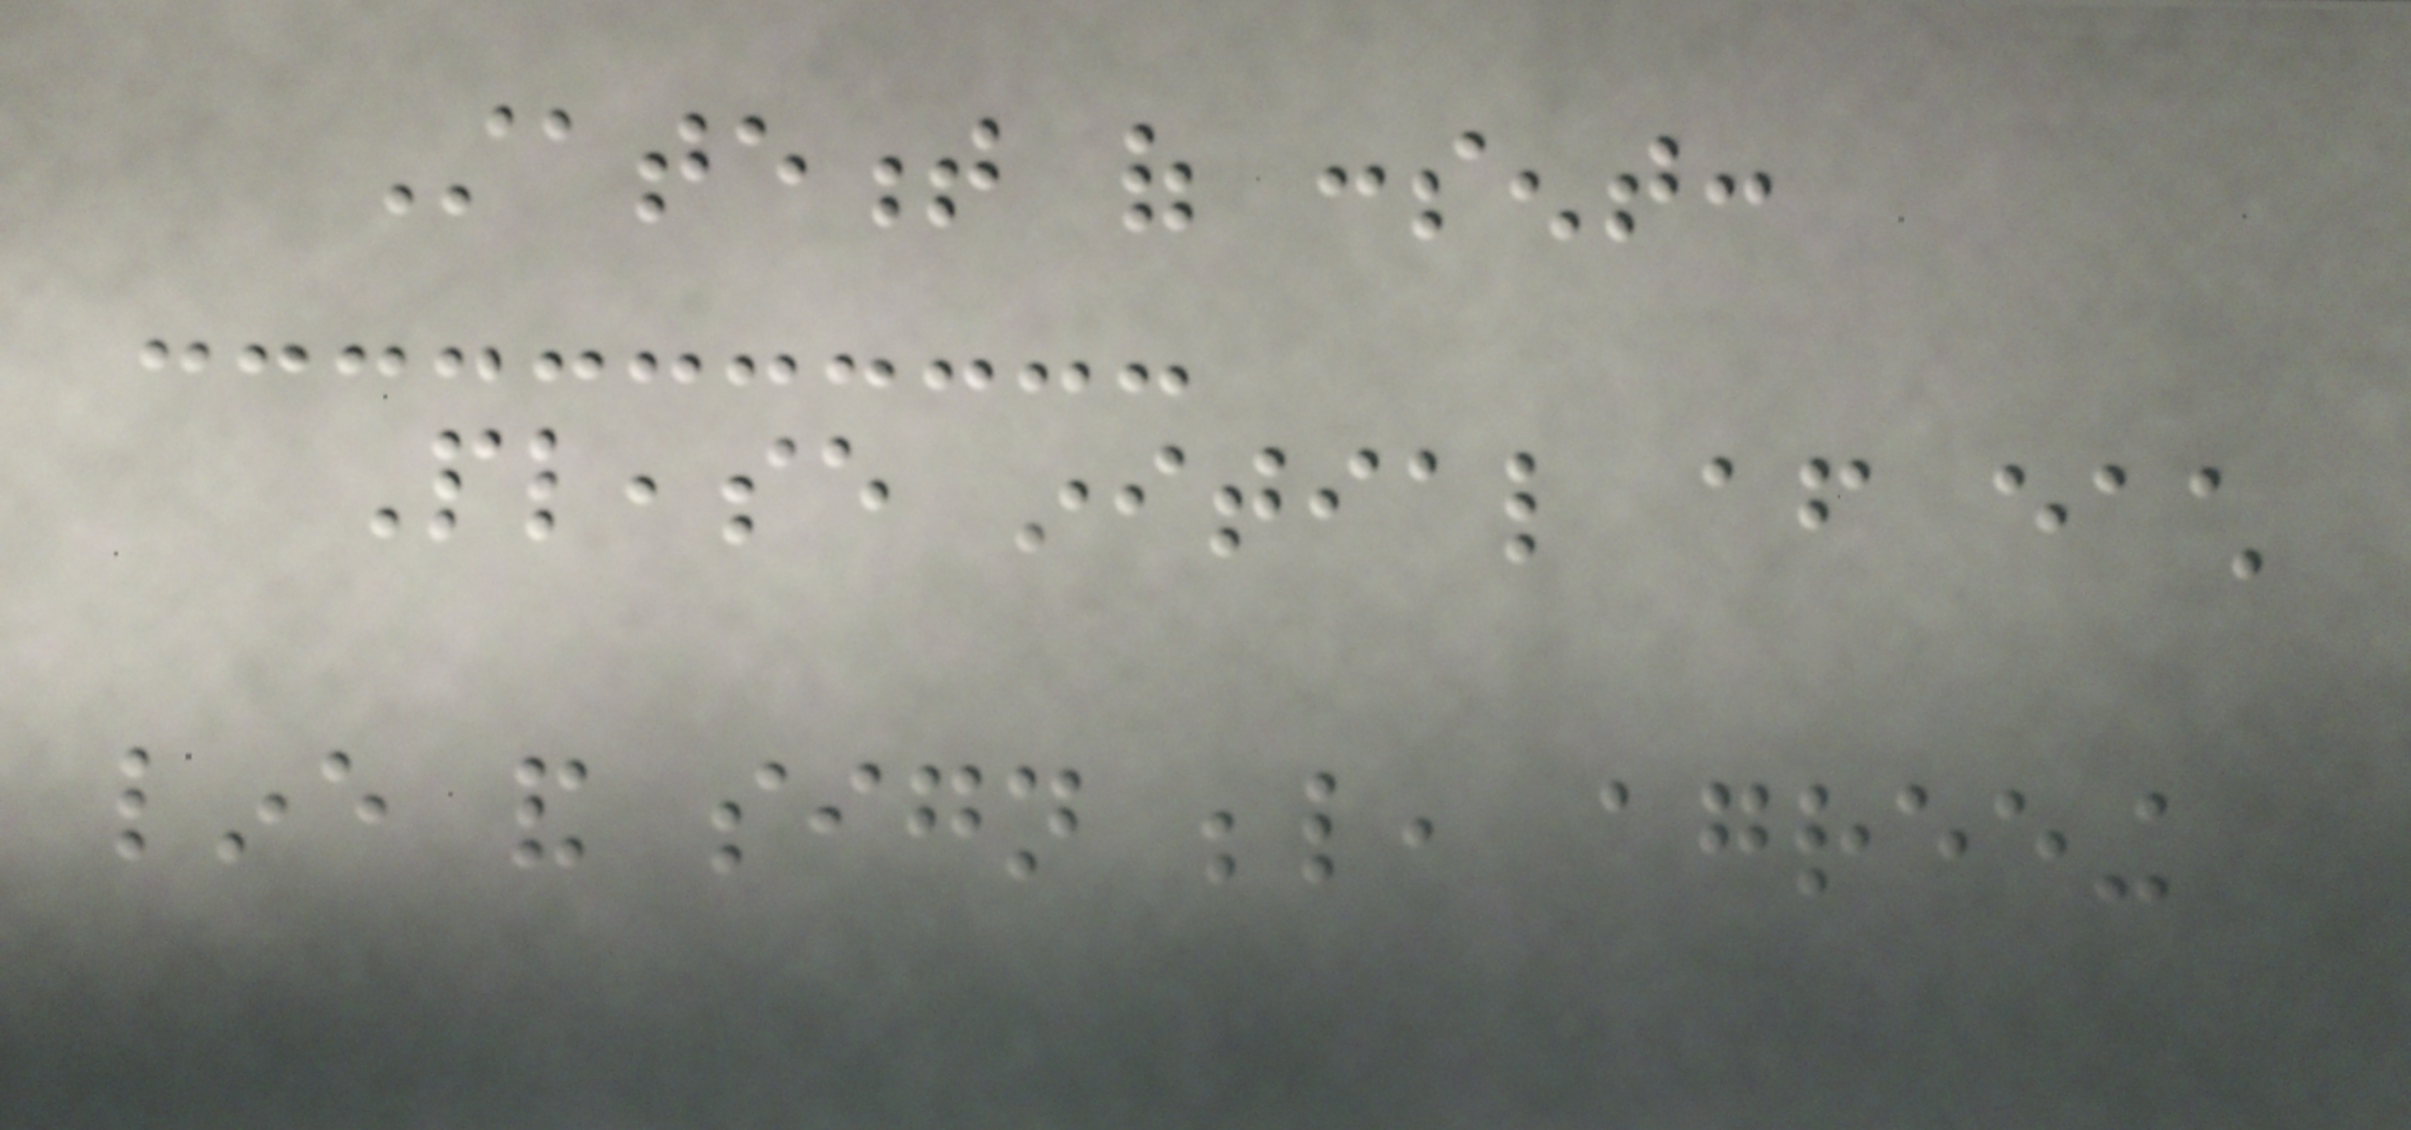Statement of consent:
Please initial after each
line and sign below, agreeing
